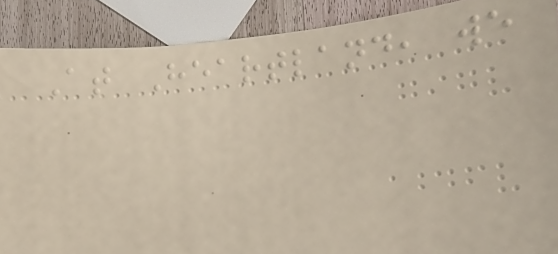At Heartland, we
